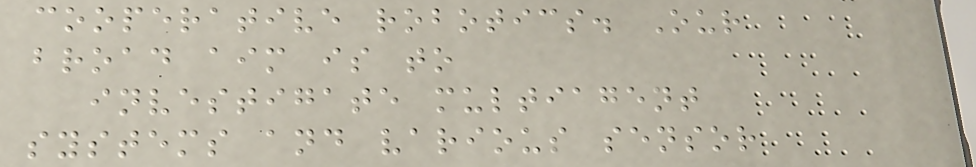cooperative robotics. Our
broad aim is to
investigate multiagent
systems and various sensor
